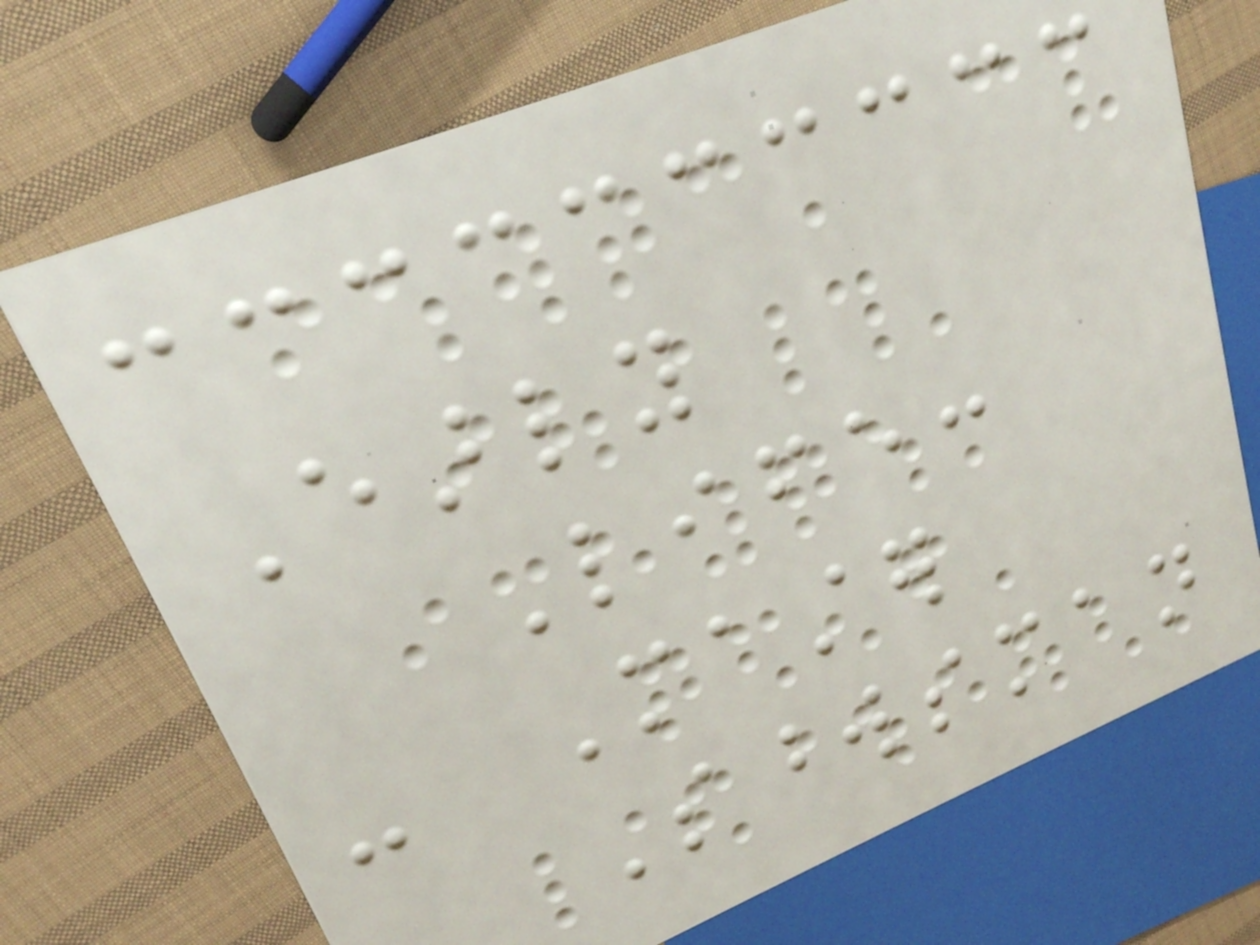Early
Life:
- Master
Swordsman
